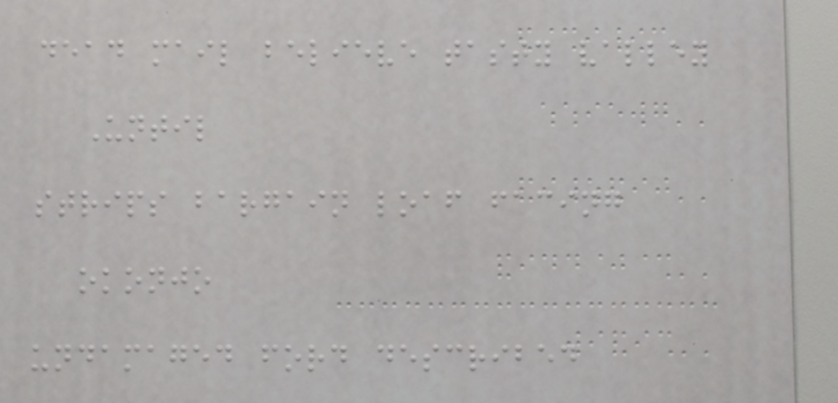dead mail believe tasty valley
Until
strips bargain loaf facing
okonjo
undamaged ford described
